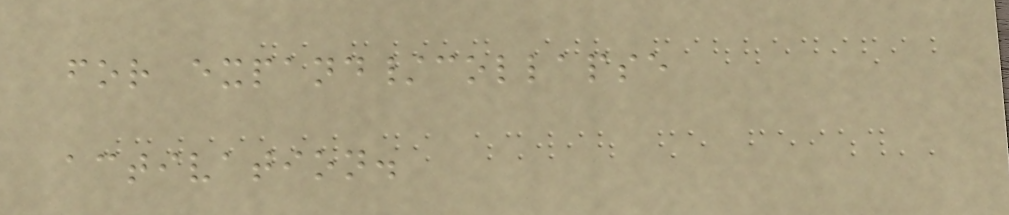for expand/collapse
activation.
